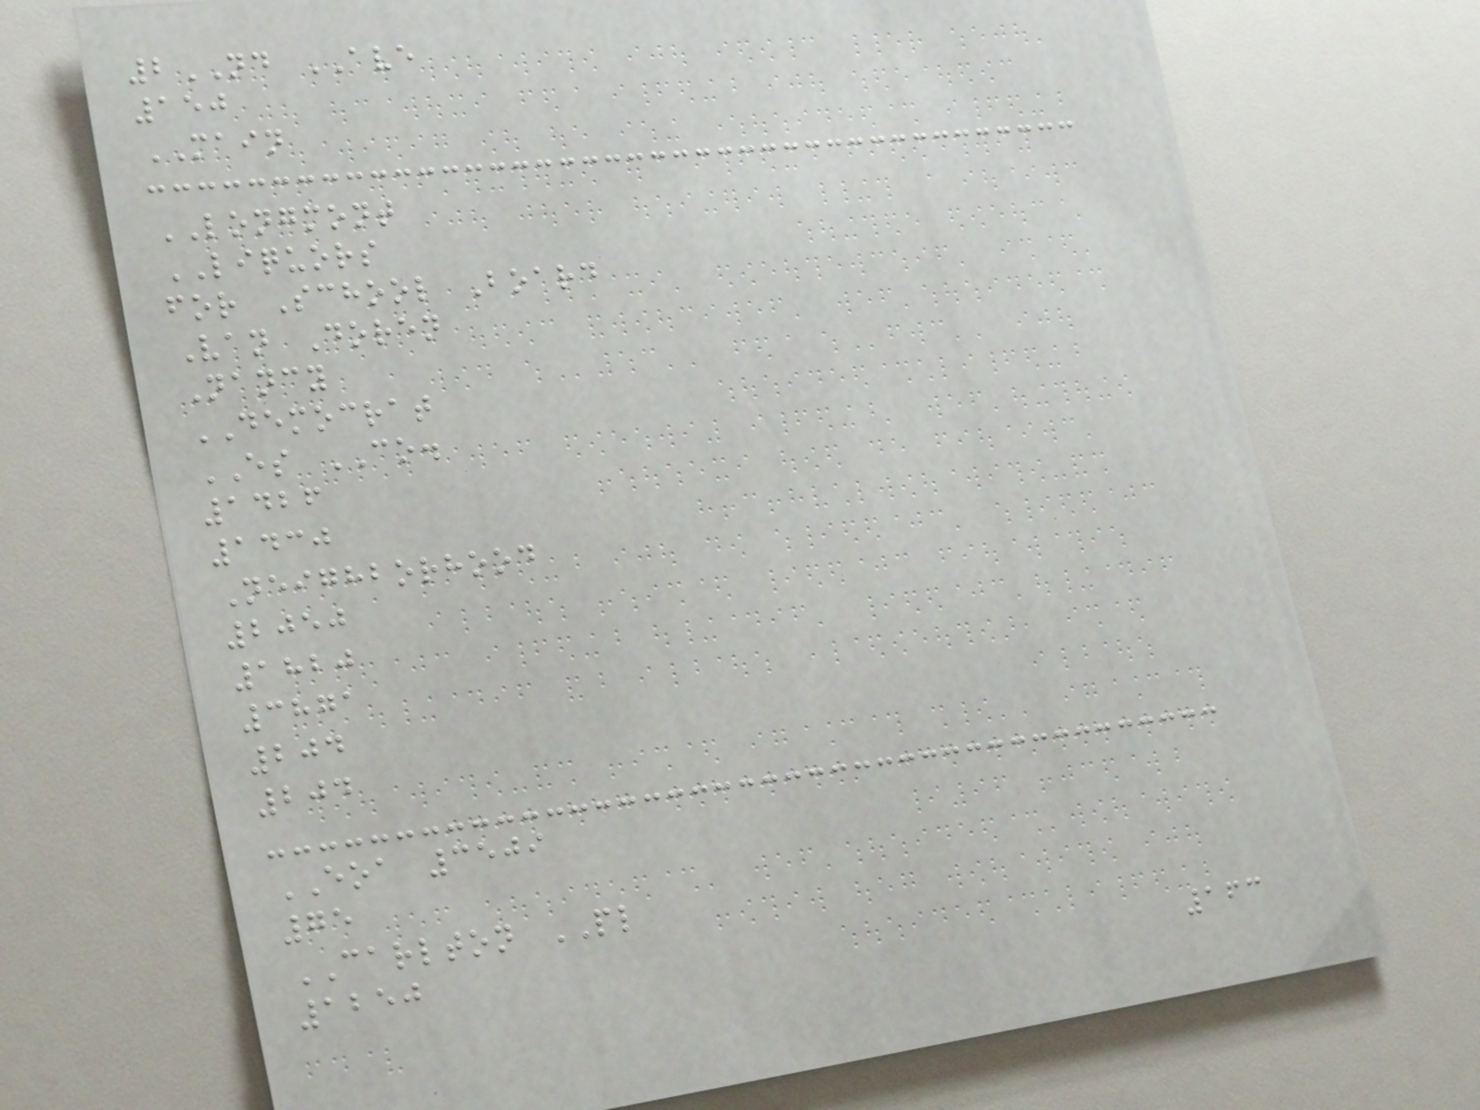2ND AVE
150
MAIN
LONGMONT
LIQUORS
for School Board
Van Doren
Nancy
DEMOCRAT
ES CO.
1426
1430
Neighborhood
2050
1820
3871
204
204
EOA 3509
75
CARLTON PL
1250
163
